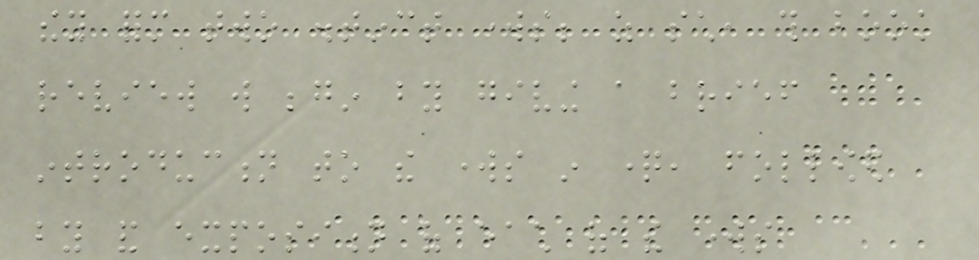they form two distinct works; as such, this book
review will begin by giving a brief
introduction to the works in question, followed
by and exposition of each of the works
